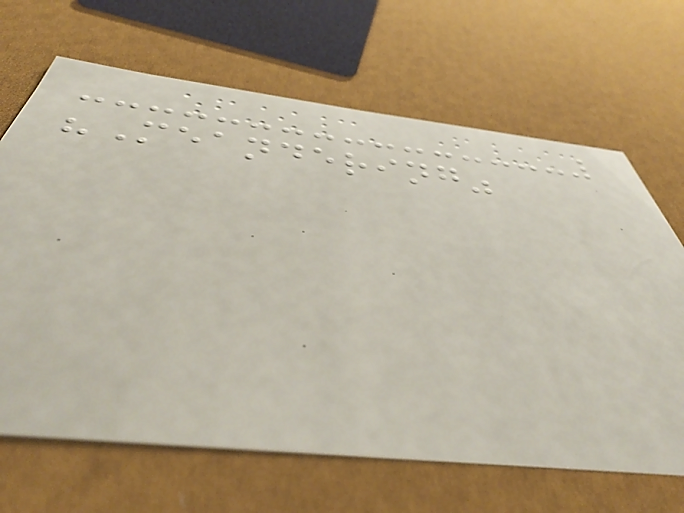"Meandering"
